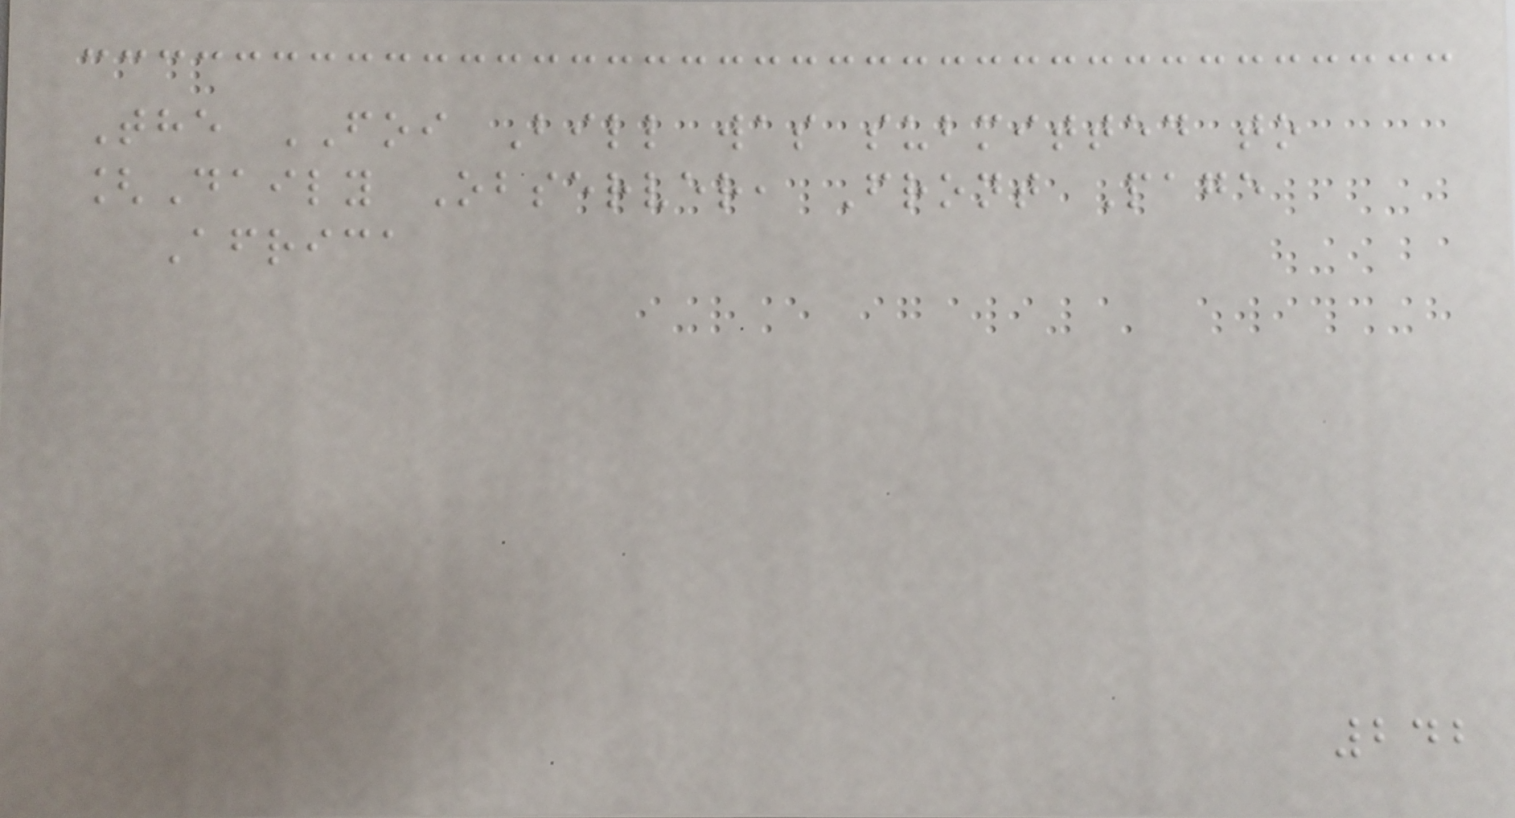The FOI Bill was submitted to
[Daily Observer, Front Page
Africa
242
